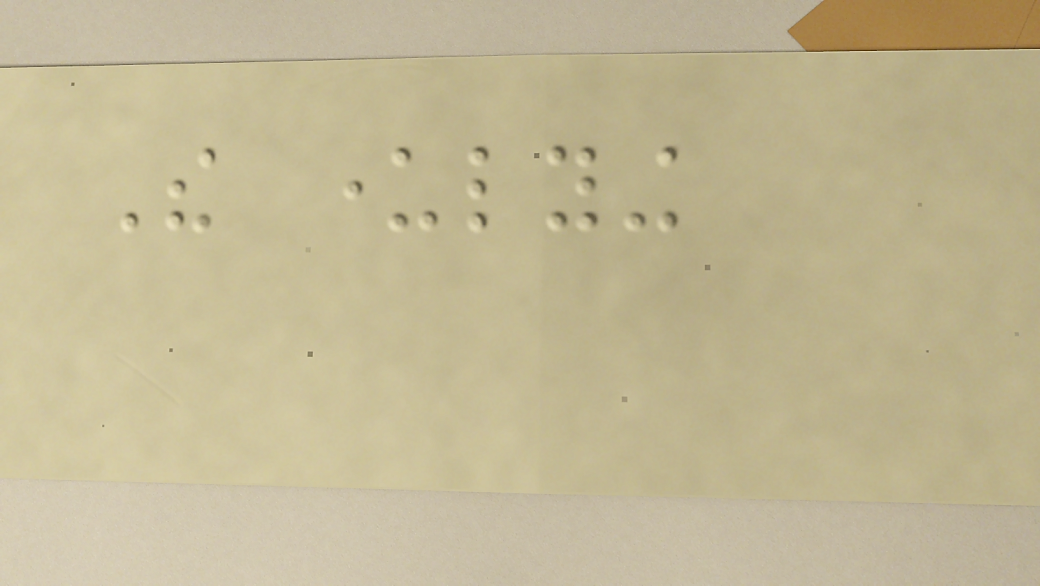The underlying
